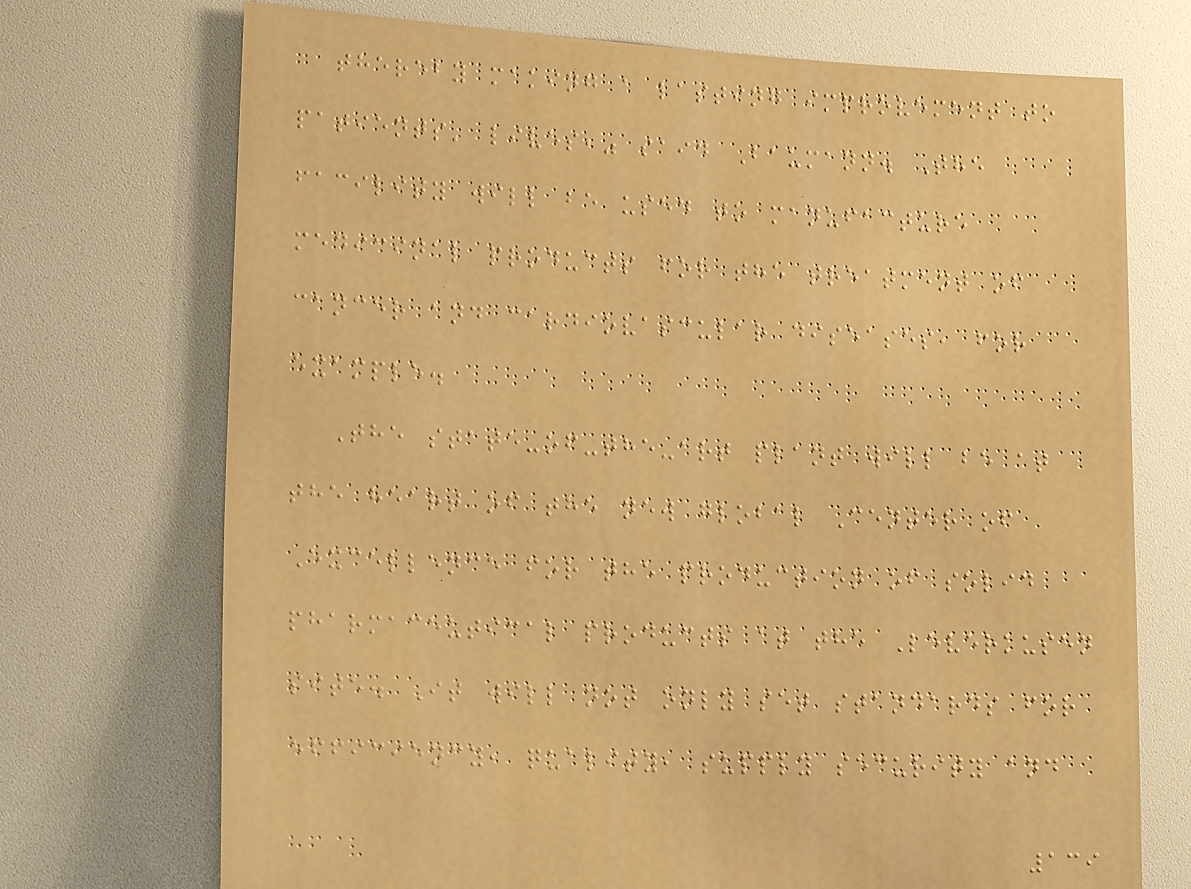thereby making a lasting improvement to
patients' lives," said Baumann. The
facility will be used to manufacture
medicinal products for the treatment of
cancer and cardiovascular diseases, for
example.
The state-of-the-art plant will be at
the heart of the new global Center of
Excellence for the production of solid
pharmaceutical products at the Leverkusen
site. It will not only set standards for
efficiency, quality, supply security and
139
